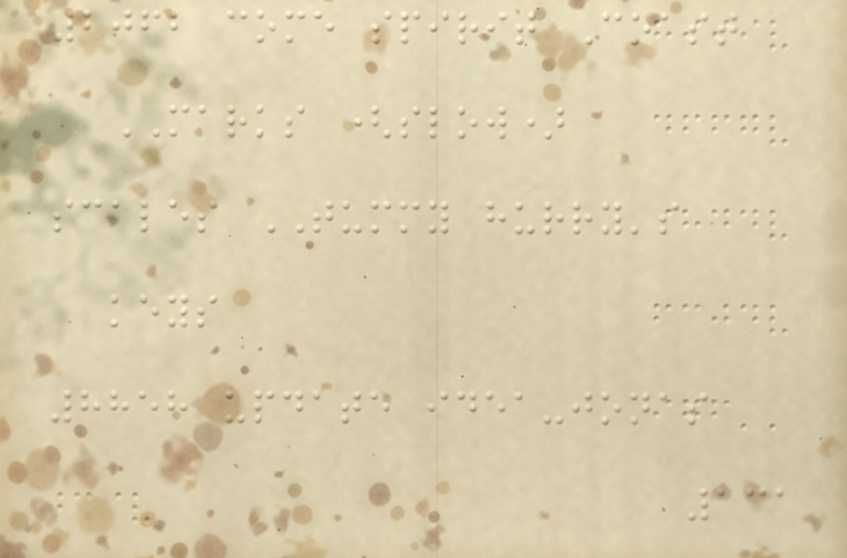2062 come spirit Coast
MARKS (slow)
scales TUMMY hurry's
keys
8858 update idea-jonas
131
